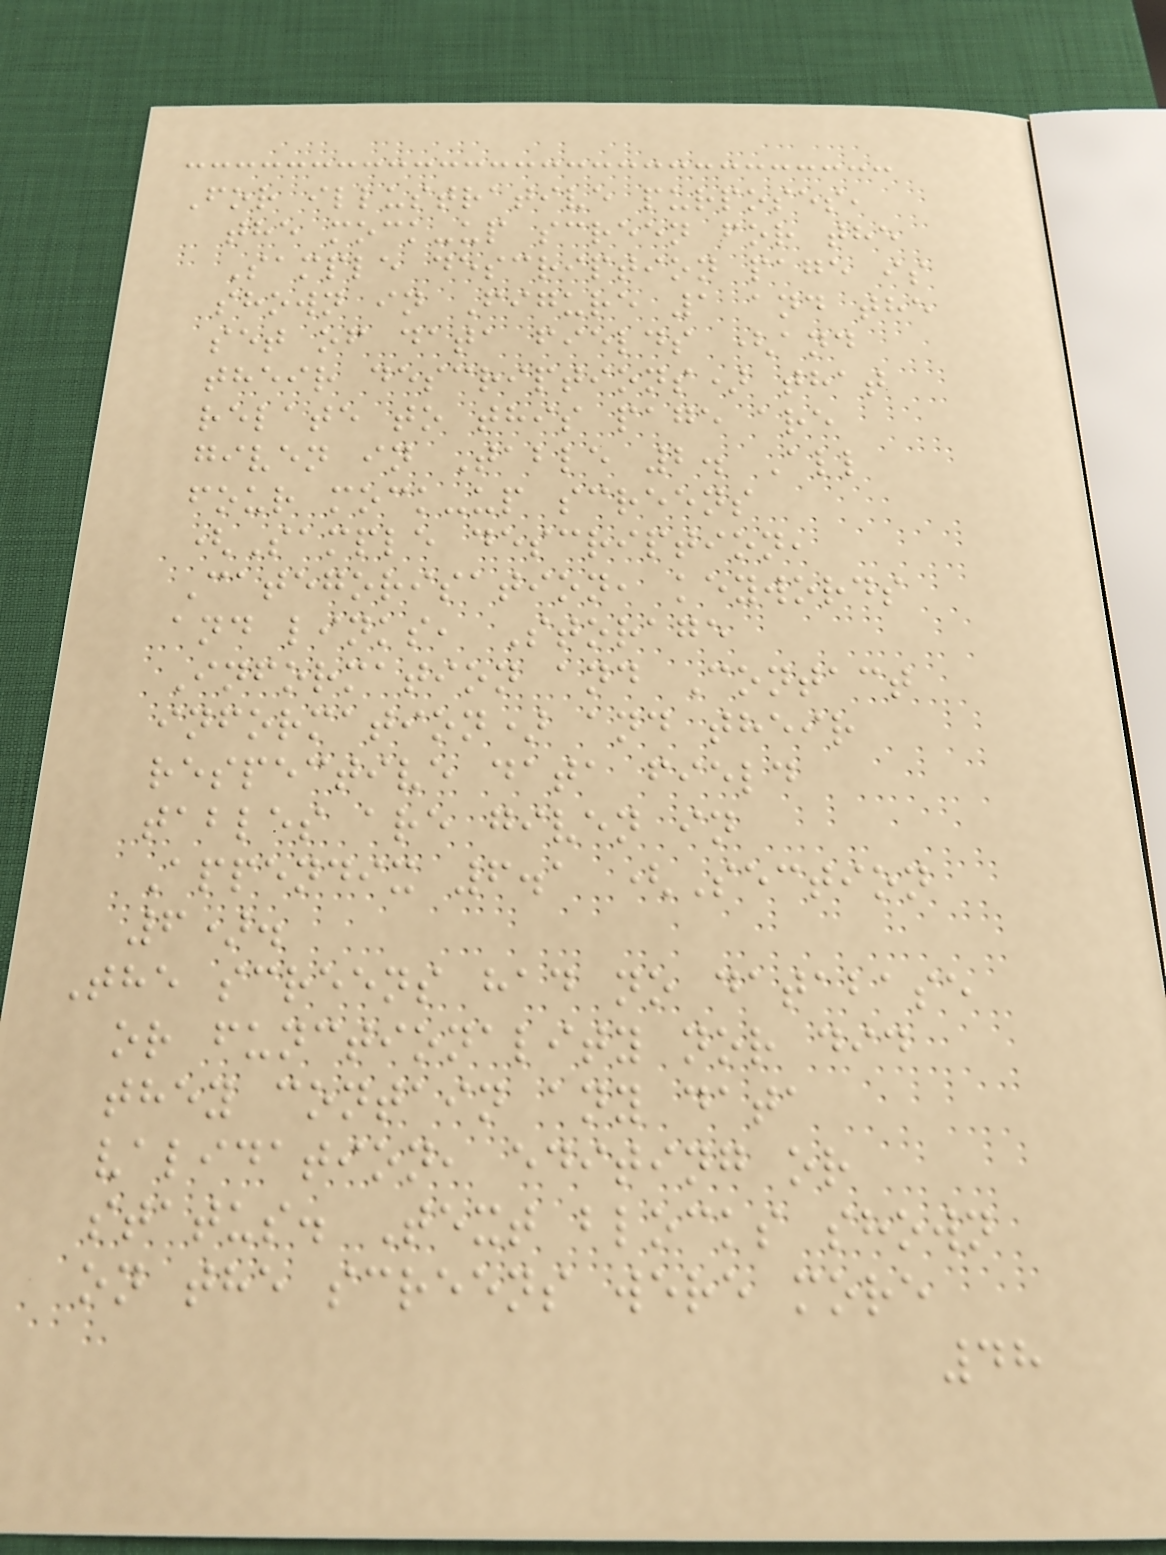For illustrative purposes,
the mock-up screen for the
Sample description page is
shown in Figure 1 and the
set of data fields (and
their descriptions) that
relate to this page are
given in Table 2. All
four mock-up screens
(Sample description,
Categorisation, keywords
and links, Storage
Information and Contact
information) and their
respective data field
tables are given in
Appendix 6.1 (Section
6).
The screens had no database
or functionality nor did
they contain any data
validation, editing or
status. Text blocks shown
on the screens were more
48
